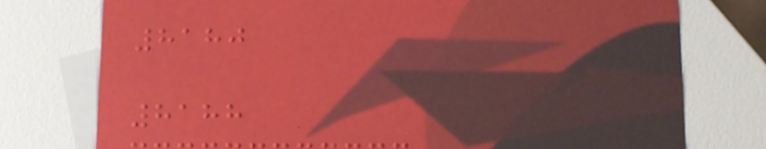8180
8188
